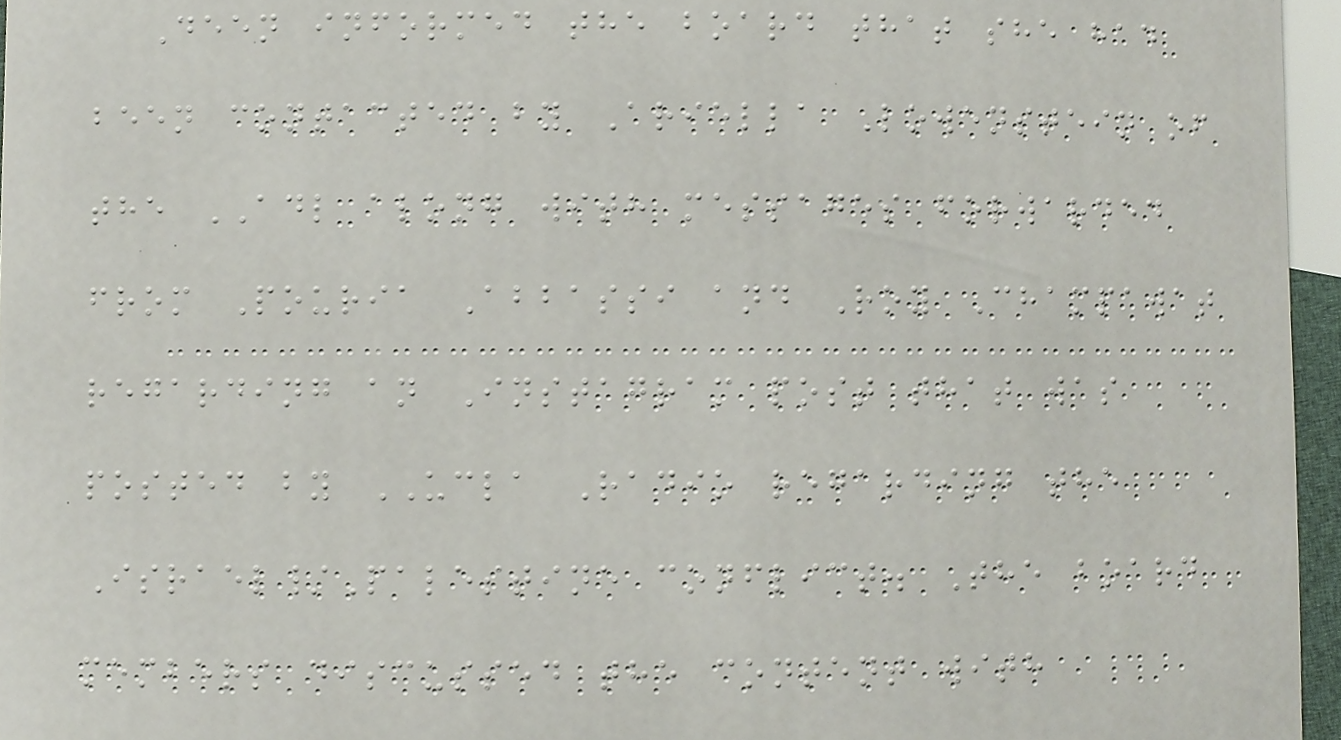Deen informed the board that she had
been contacted by Ariella Lowenstein of
the ADL along with messages forwarded
from Pouria Abbassi and Roy Champawat
regarding an Instagram post that was
posted by UCLA Radio regarding the
Israel/Palestine conflict. The board
members discussed the content with
